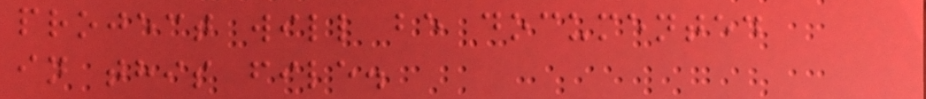project will be documented
in this file.
